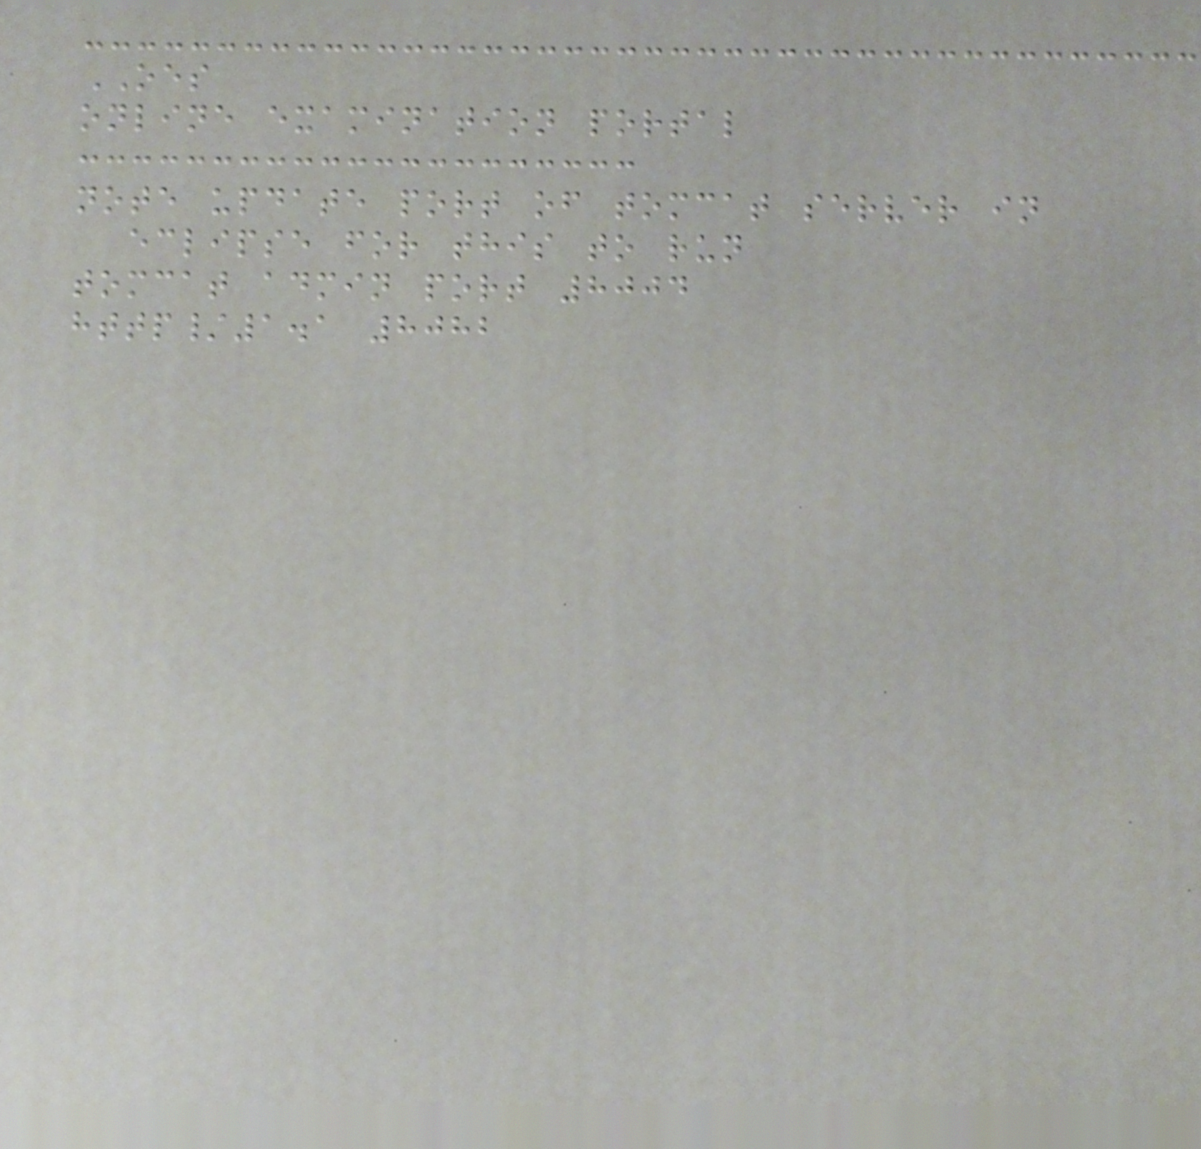OES
online examination portal
note update port of tomcat server in
eclipse for this to run
tomcat admin port 8004
http/1.1 8082
